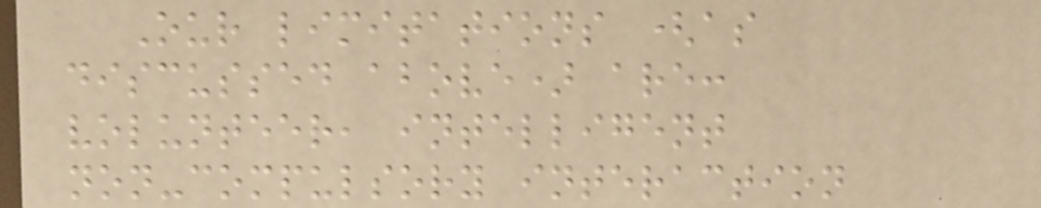Our limitations (as
discussed above) are:
volunteer, intelligent
non-compulsory interaction
